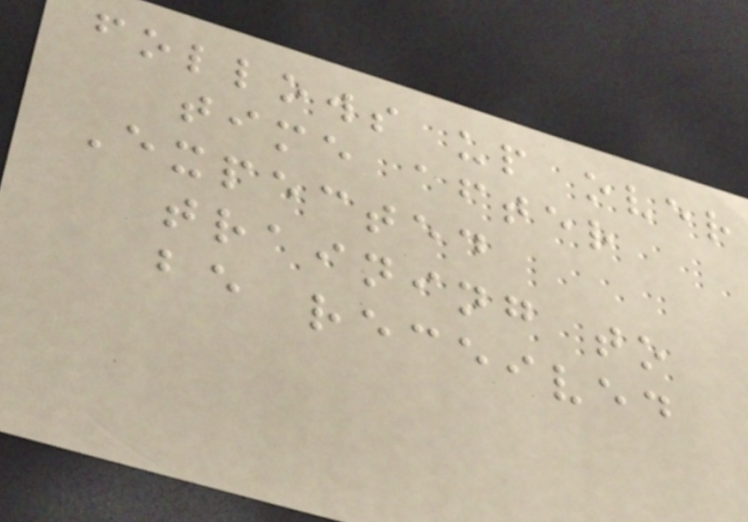follows up over
time after
Expected
training to
be received
